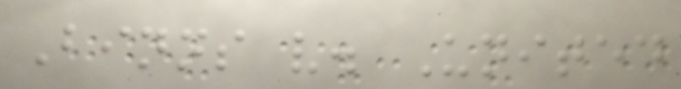Binns v. United
